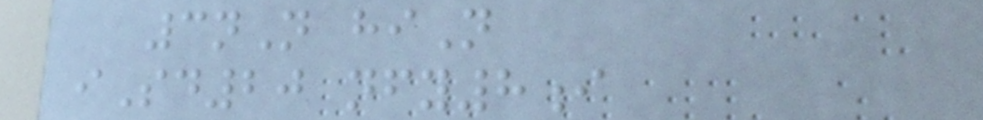3nN hiN
iSd20 nfy8i
